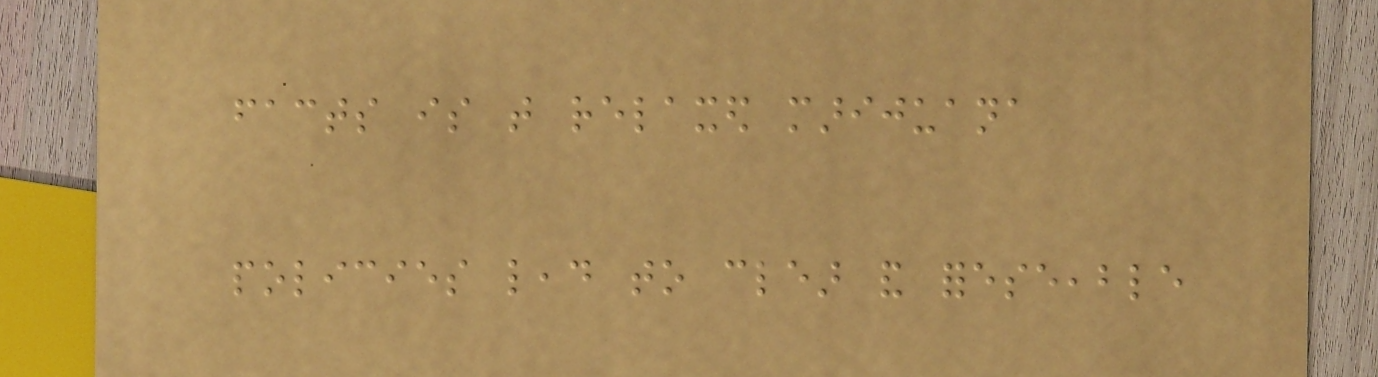facts is that relaxed marijuana
policies lead to clear and foreseeable
